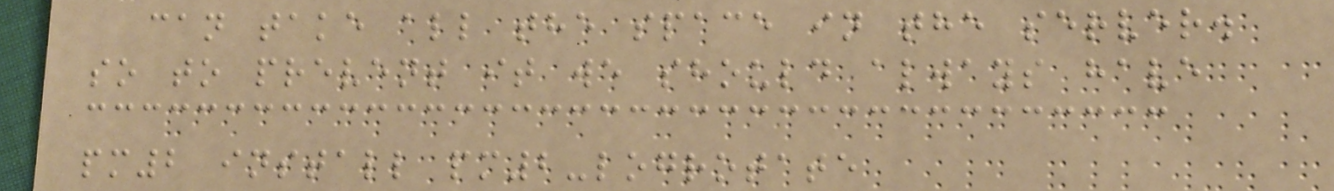can take all the space in the server.
so to prevent it we should always have
pm2 install pm2-logrotate
